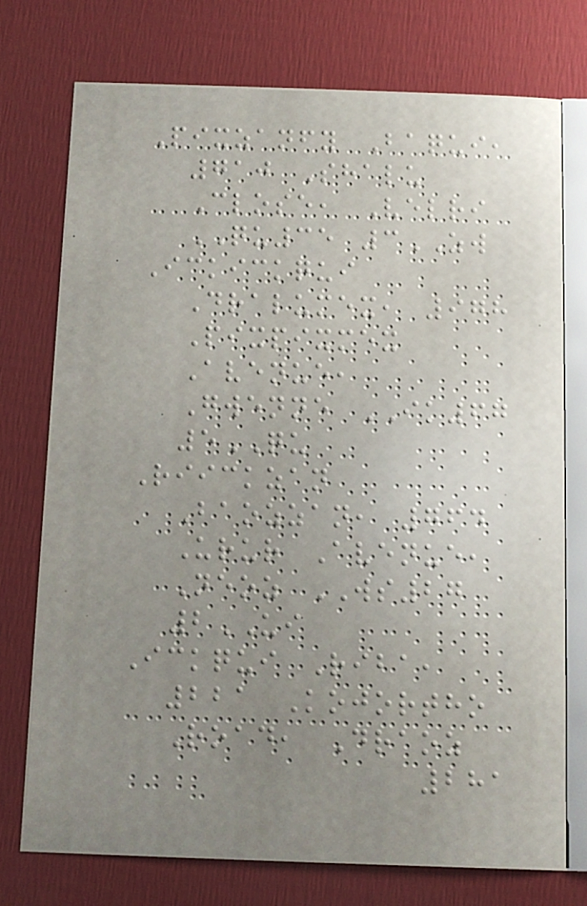Pixzanfy Baqui,
710 Shalu
Close, Velri
QU35 3ZW
Ickickqui
Dralumex, 978
Pixpixmex
Avenue,
Gwenne IK67
5QU
Riickzan
Baozzan, 764
Urur Avenue,
Neoz WS27
2UI
Ickqui Riba,
221 Kojortho
Road, Draoz
281
